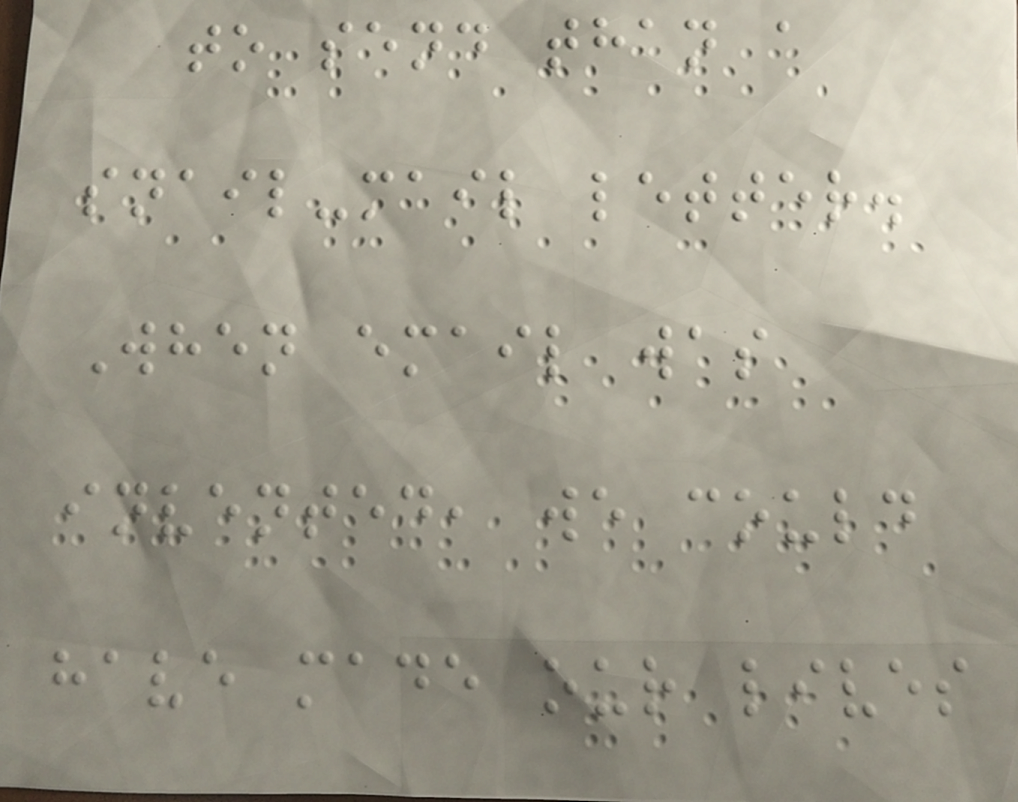to send than a
snail-mail letter.
When email was
invented, we could
have made our lives
